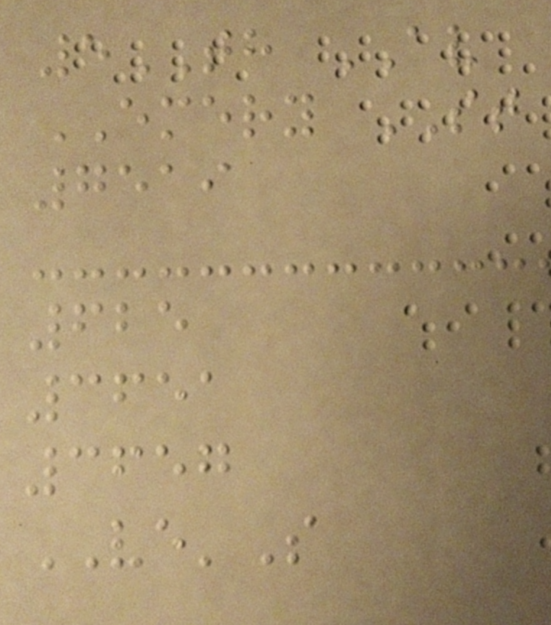5TH AV
EMERY ST
7519
625
3651
3657
VE'S
